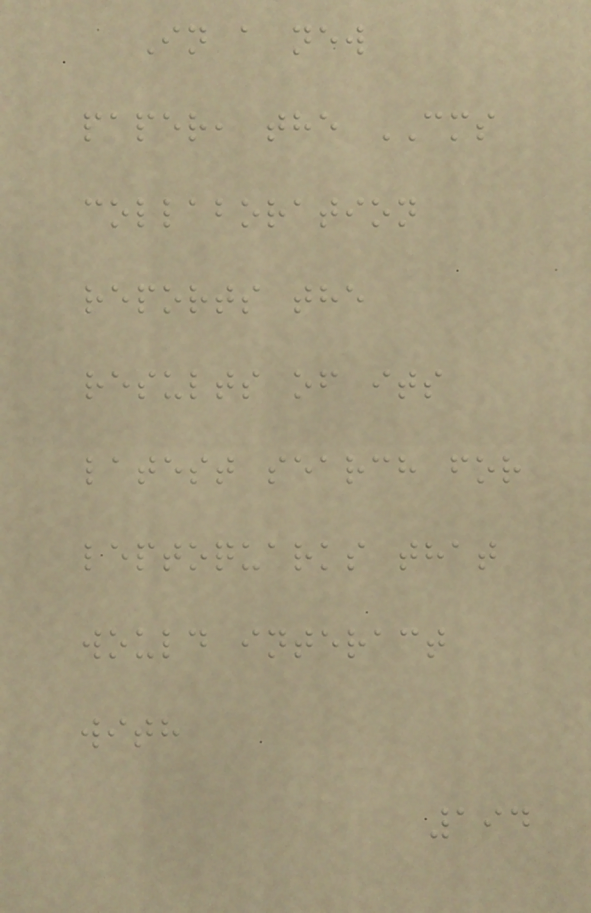In a new
paper, the CMS
collaboration
reports the
results of its
latest search for
leptoquarks that
would interact
with
194
